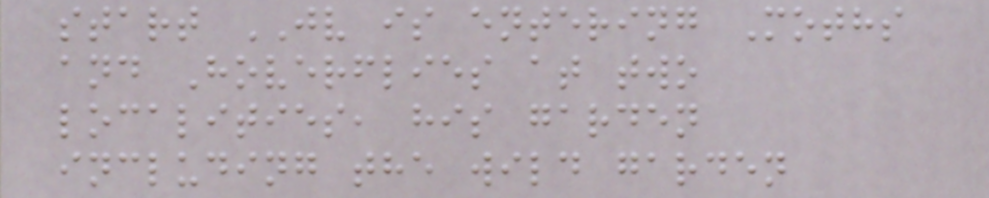start JV is entering Moths
and Hoverflies at two
localities, his garden
including the wild garden
